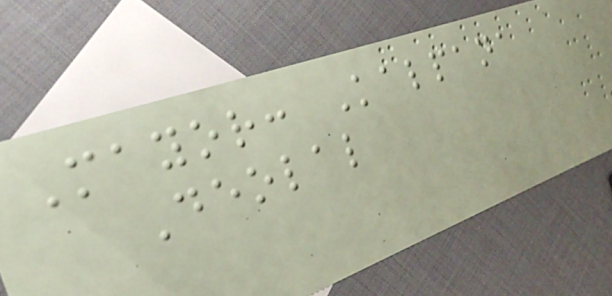Mayor: Kalpana
Deolal
